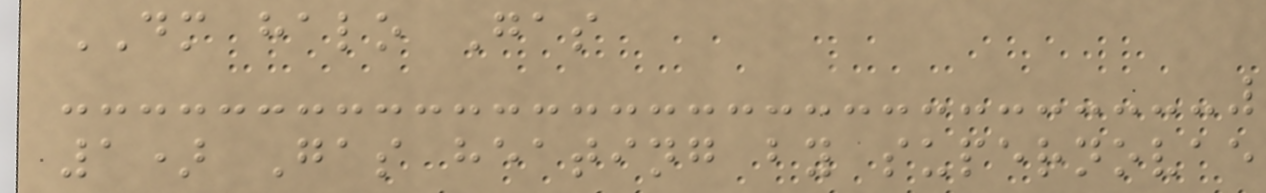DM halo Gas
1) Gas heating by supernovae
